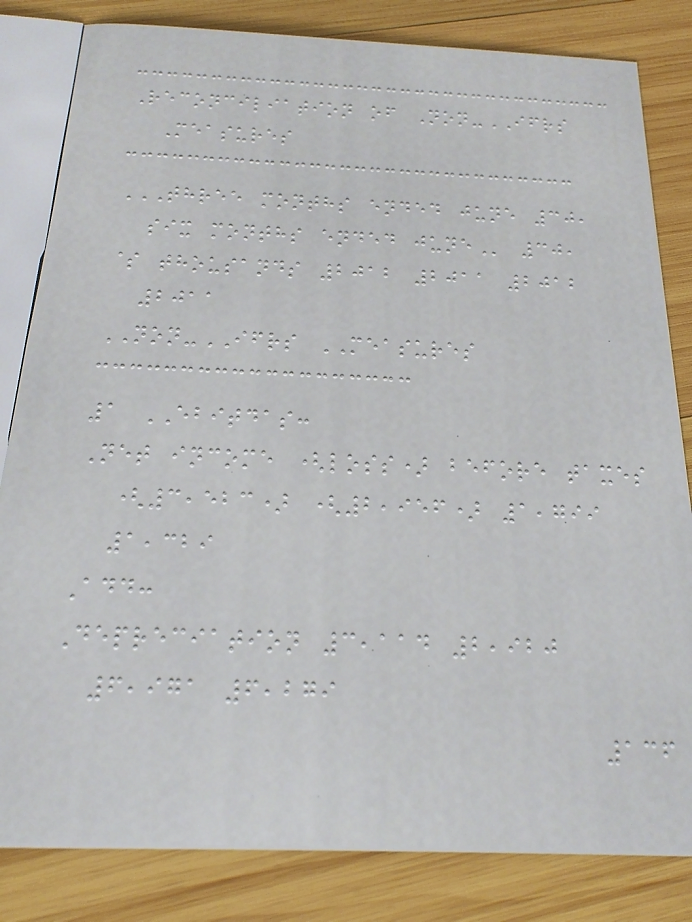Reconciliation of Non-IFRS
Measures
THREE MONTHS ENDED JUNE 30,
SIX MONTHS ENDED JUNE 30,
$ thousands 2012 2011 2012
2011
NON-IFRS MEASURES
1 EBITDAS:
Net income (loss) before taxes
(3,523) (2,956) 1,799
1,329
Add:
Depreciation 3,114 2,920
6,971 6,279
136
